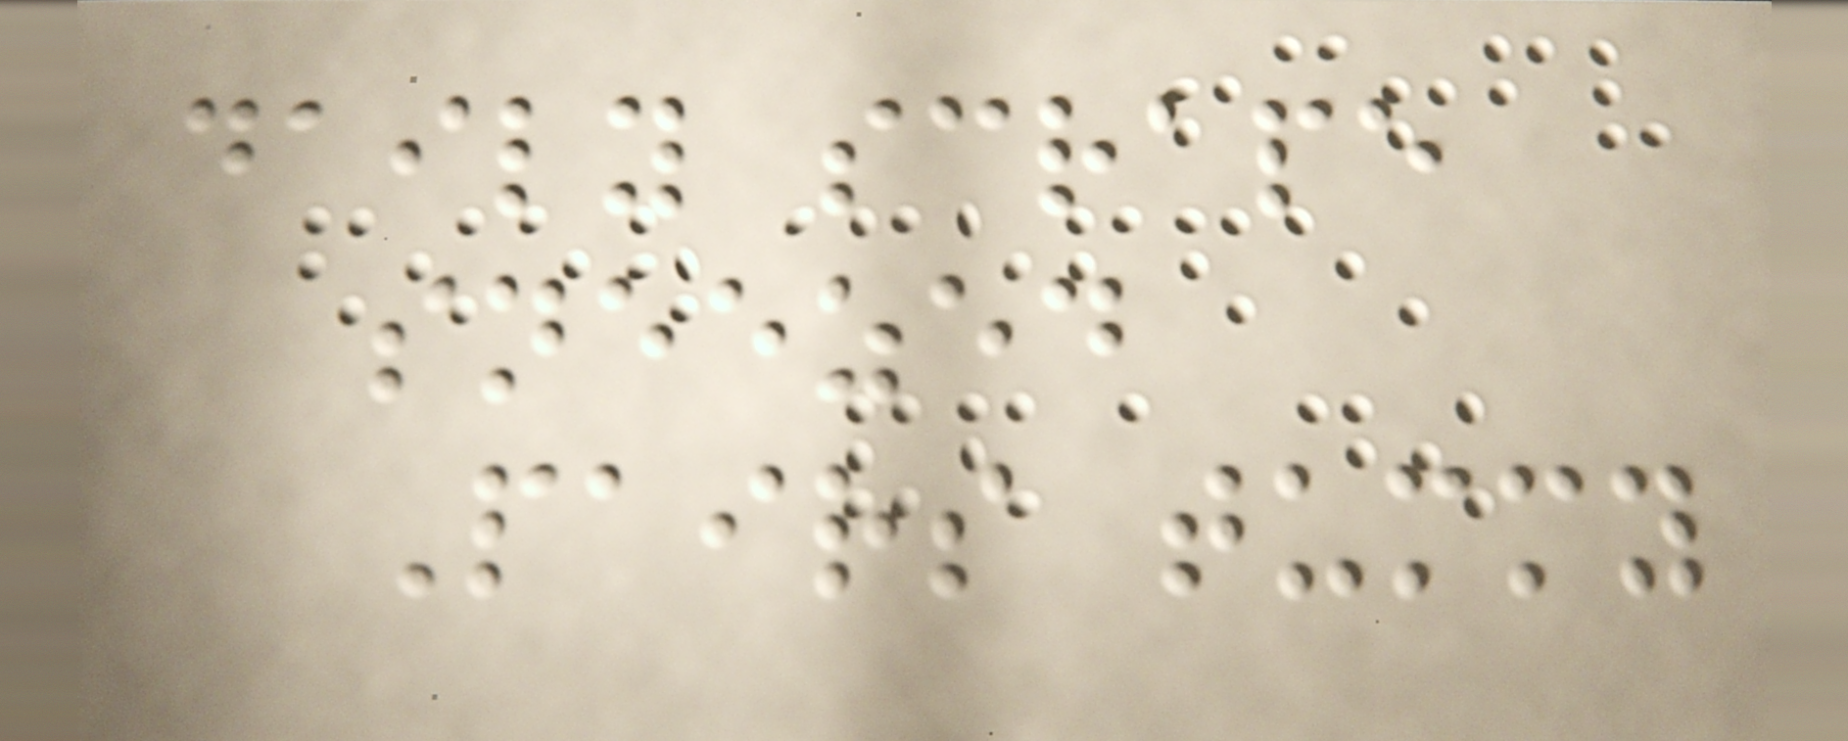daily scrape
sneezed
Pairs tummy
